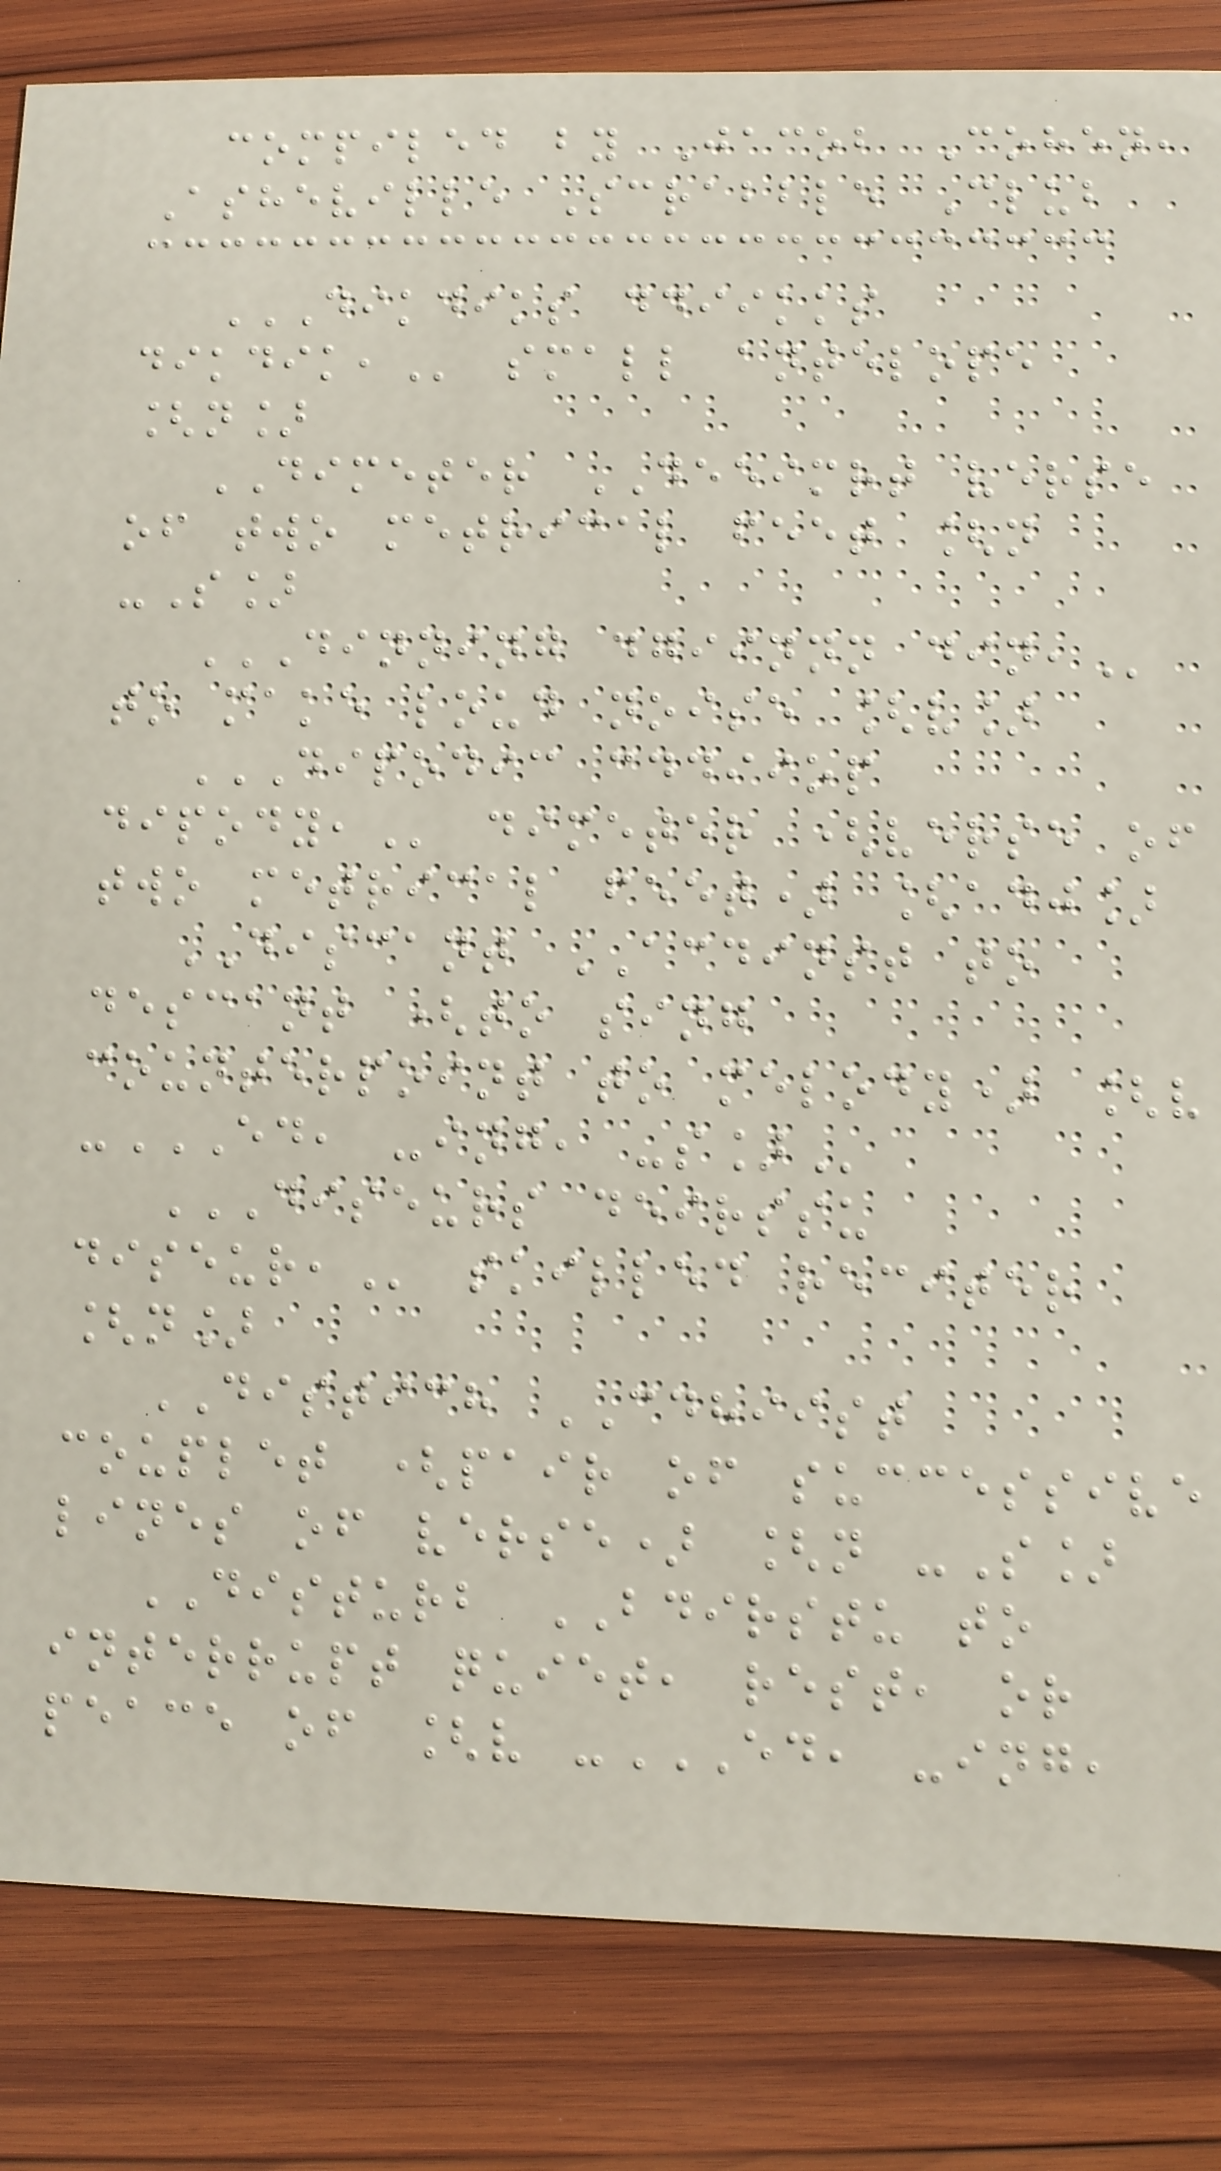compiled by Jacob Cohen,
Asheville Scrabble Club
DIKDIKS DDIIKKS
DIKDIK, small antelope
[n]
DIMETER DEEIMRT verse
of two metrical feet [n
-S]
DINNING DGIINNN DIN,
to make loud noise [v]
DIPODIC CDDIIOP
DIPODY, dimeter (verse of
two metrical feet) [adj]
DISCANT ACDINST to
descant (to sing
counterpoint to melody) [v
-ED, -ING, -S]
DISEURS DEIRSSU
DISEUR, skilled reciter
[n]
DISTICH CDHIIST
couplet (pair of successive
lines of verse) [n -S]
DISTURB BDIRSTU to
interrupt quiet, rest, or
peace of [v -ED, -ING,
